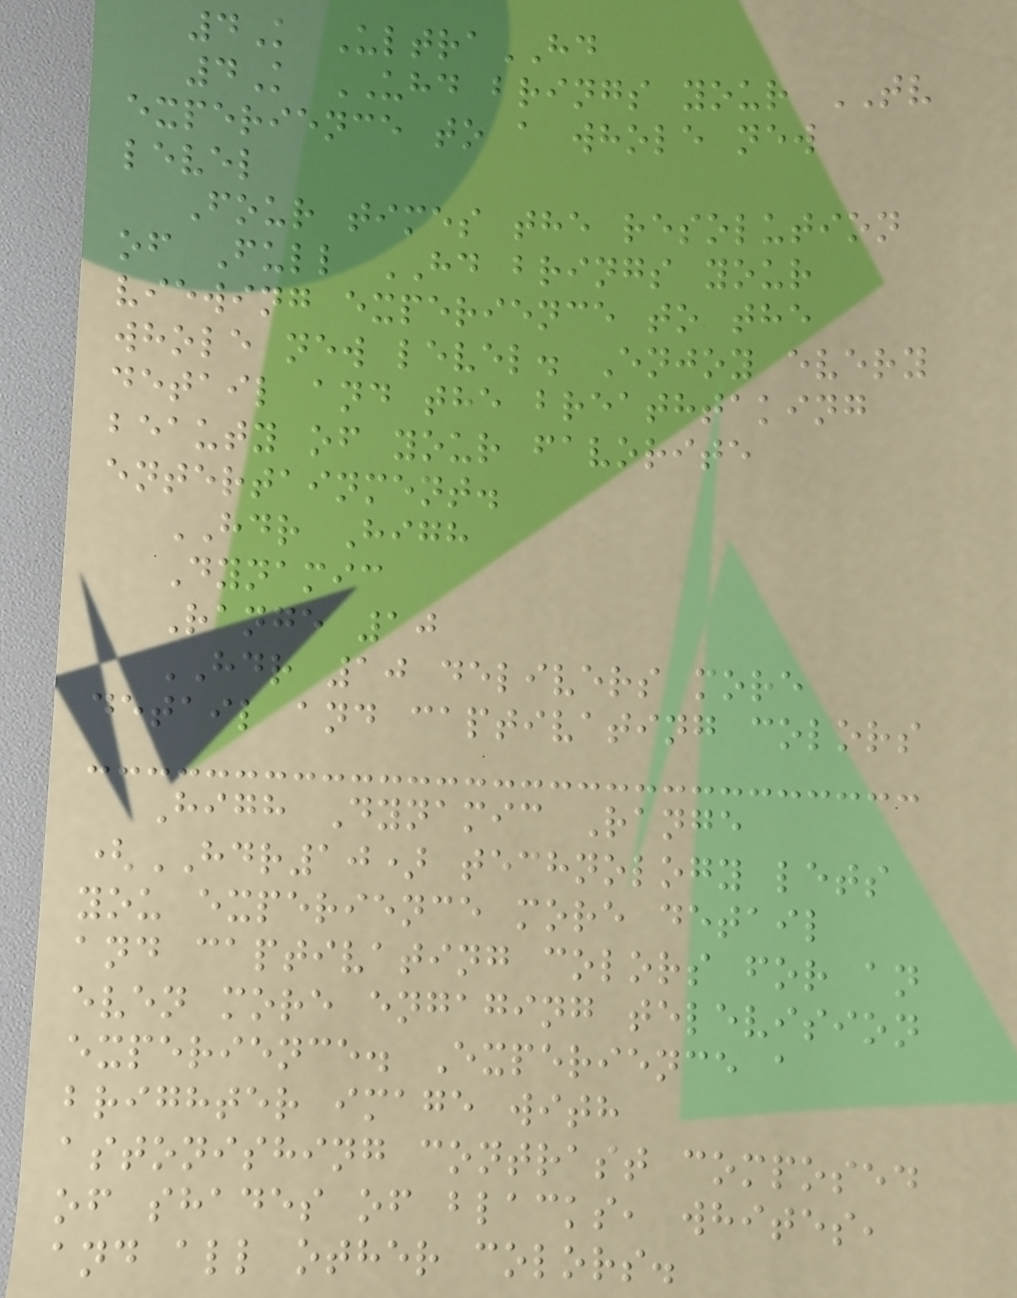4K UltraHD
4K UHD brings your TV
experience to a whole new
level
Four times the resolution
of Full HD brings your
viewing experience to the
whole new level. Enjoy every
detail and the breathtaking
beauty of your favorite
entertainment.
HDR High
Dynamic
Range 10
HDR 10 delivers more
detail and captivating colors
High Dynamic Range
(HDR10) technology lets
you experience more detail
and captivating colors for an
even more engaging television
experience. Experience a
brighter image with
astonishing contrast composed
of shades of blacks, whites,
and all other colors.
